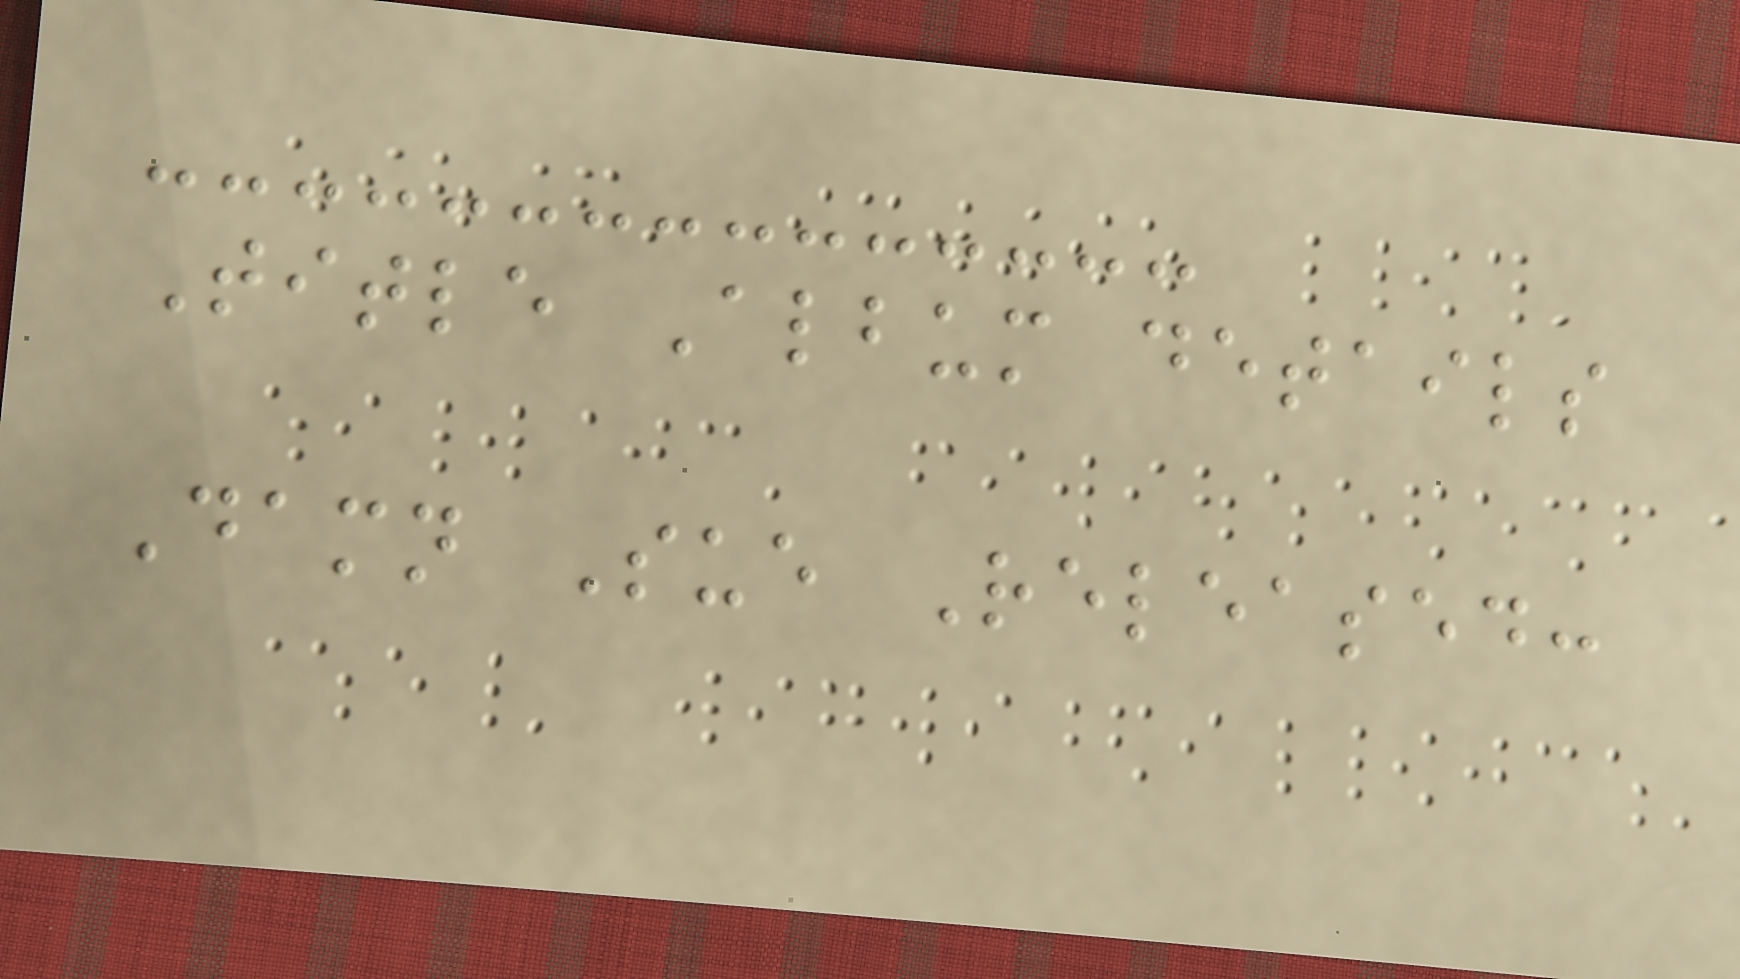Title Album details
Damn Sue Released:
